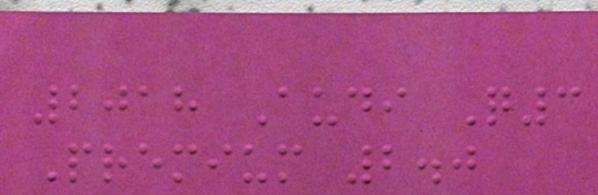2018 Audi Q3
Premium 2.0
